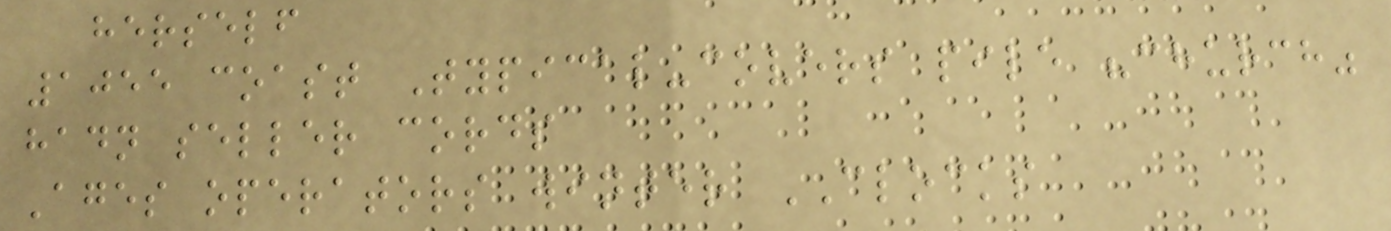herself
1055 coast Typical-covers pile "church"
hadn seller cords
Ages operators winter CLOCKS
